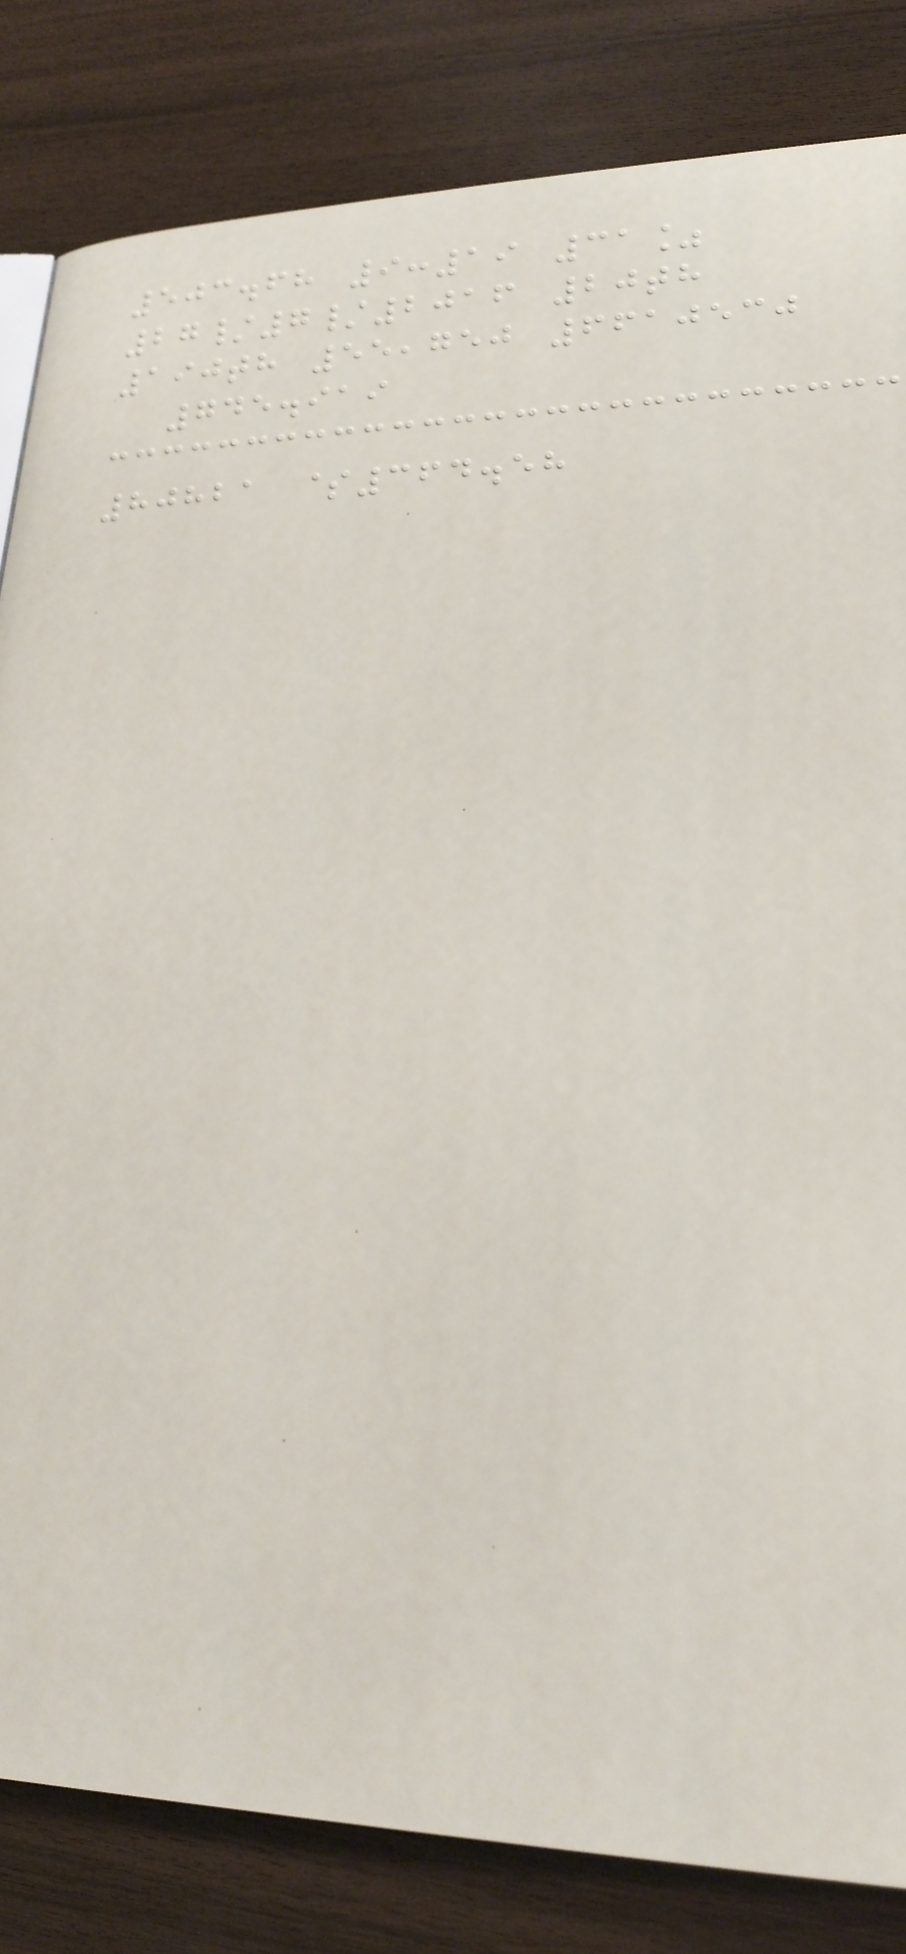503.68 9:19 31%
27/7/2016 20th
190th 55,750 6610530
745.919
80821 $364.58
